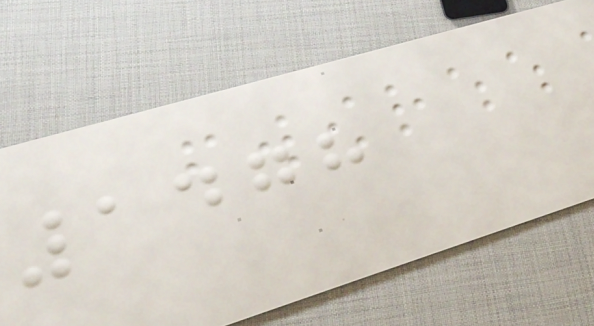1478
